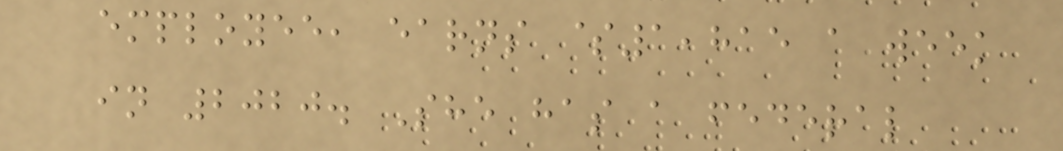employee, earns $1,815 a week
in 2020. She has a federal
